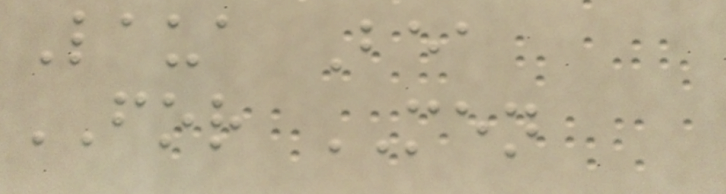Laua Bea
FOR MEN
